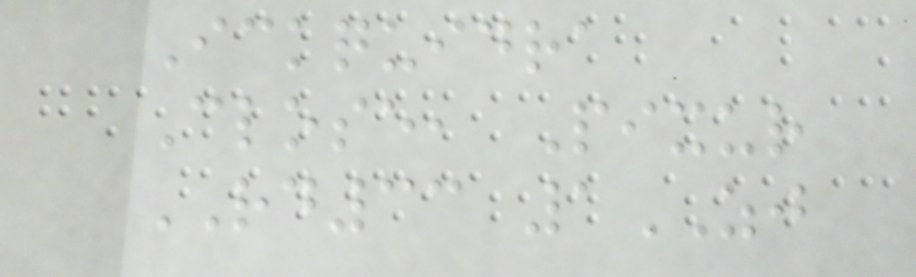Ickquidra
Close, Pixur
RD33 1ZJ
